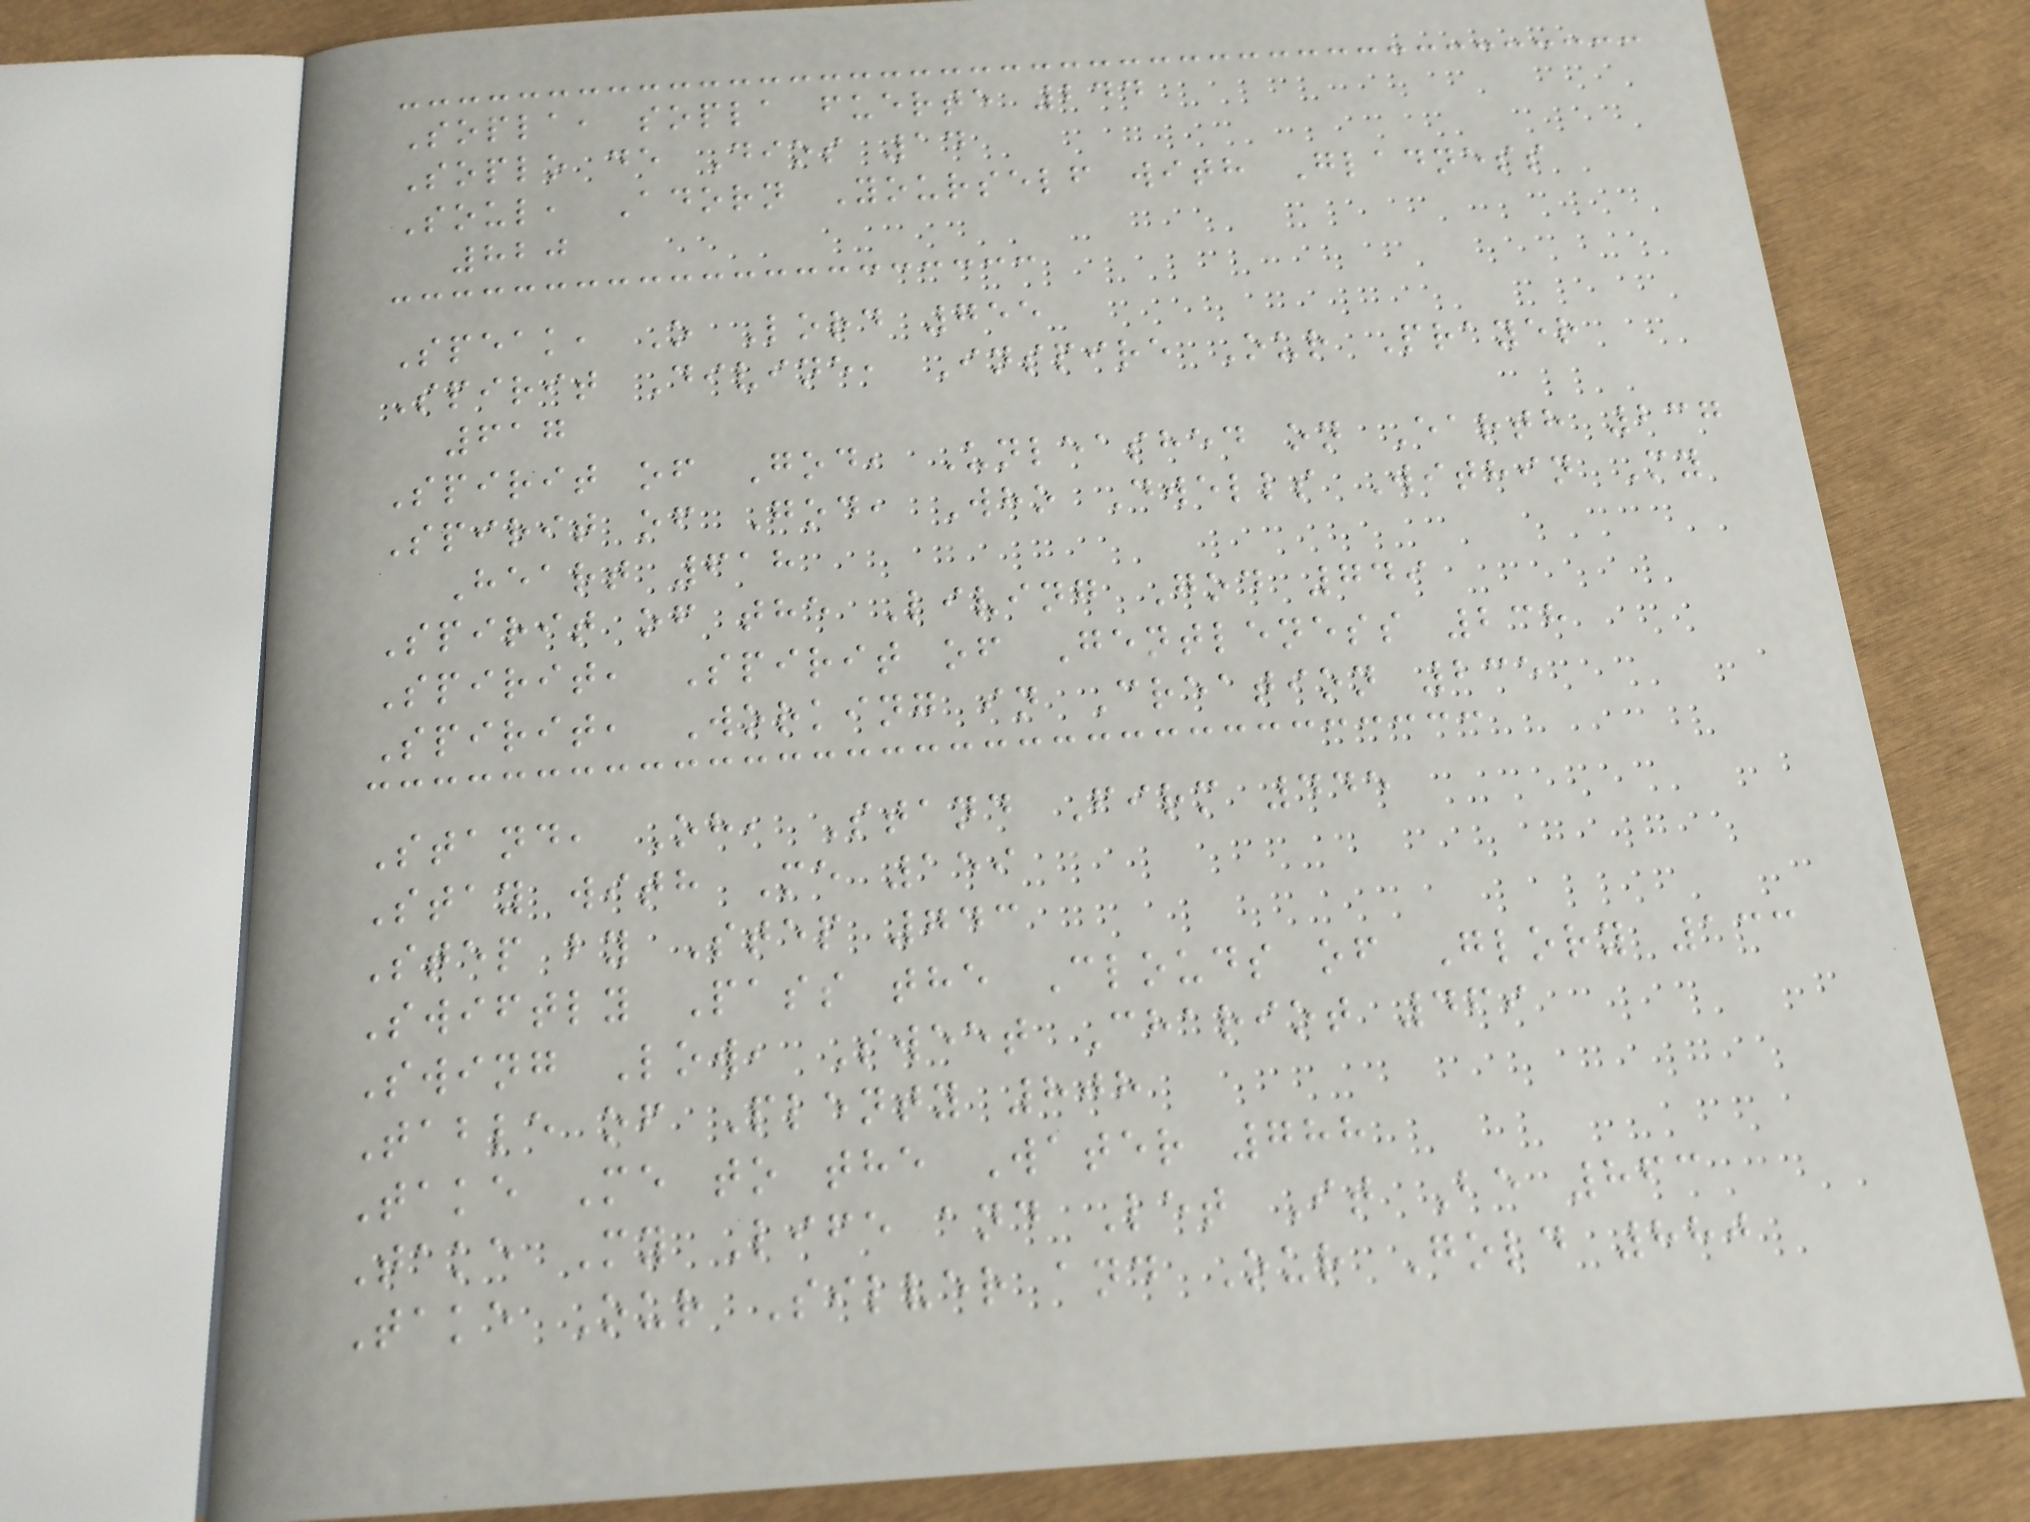Sopla, sopla fuerte 244
Soplo de Dios 14
Soul, Adorn Yourself with Gladness
820
Speak, O Lord 755
Spirit Divine, Inspire Our Prayer
617
Spirit of God, Unleashed on Earth 237
Spirit of God, Who Dwells Within My
Heart 618
Spirit of the Living God 749
Spirit, Spirit of Gentleness 238
Spirit, Working in Creation 235
Stand, Oh, Stand Firm 445
Stay with Me 159
Step by Step 743
Swiftly Pass the Clouds of Glory 133
Swing Low, Sweet Chariot 469
Table of Plenty 808
Take Me to the Water 788
Take My Life and Let It Be 863
Take Our Silver and Our Gold 880
